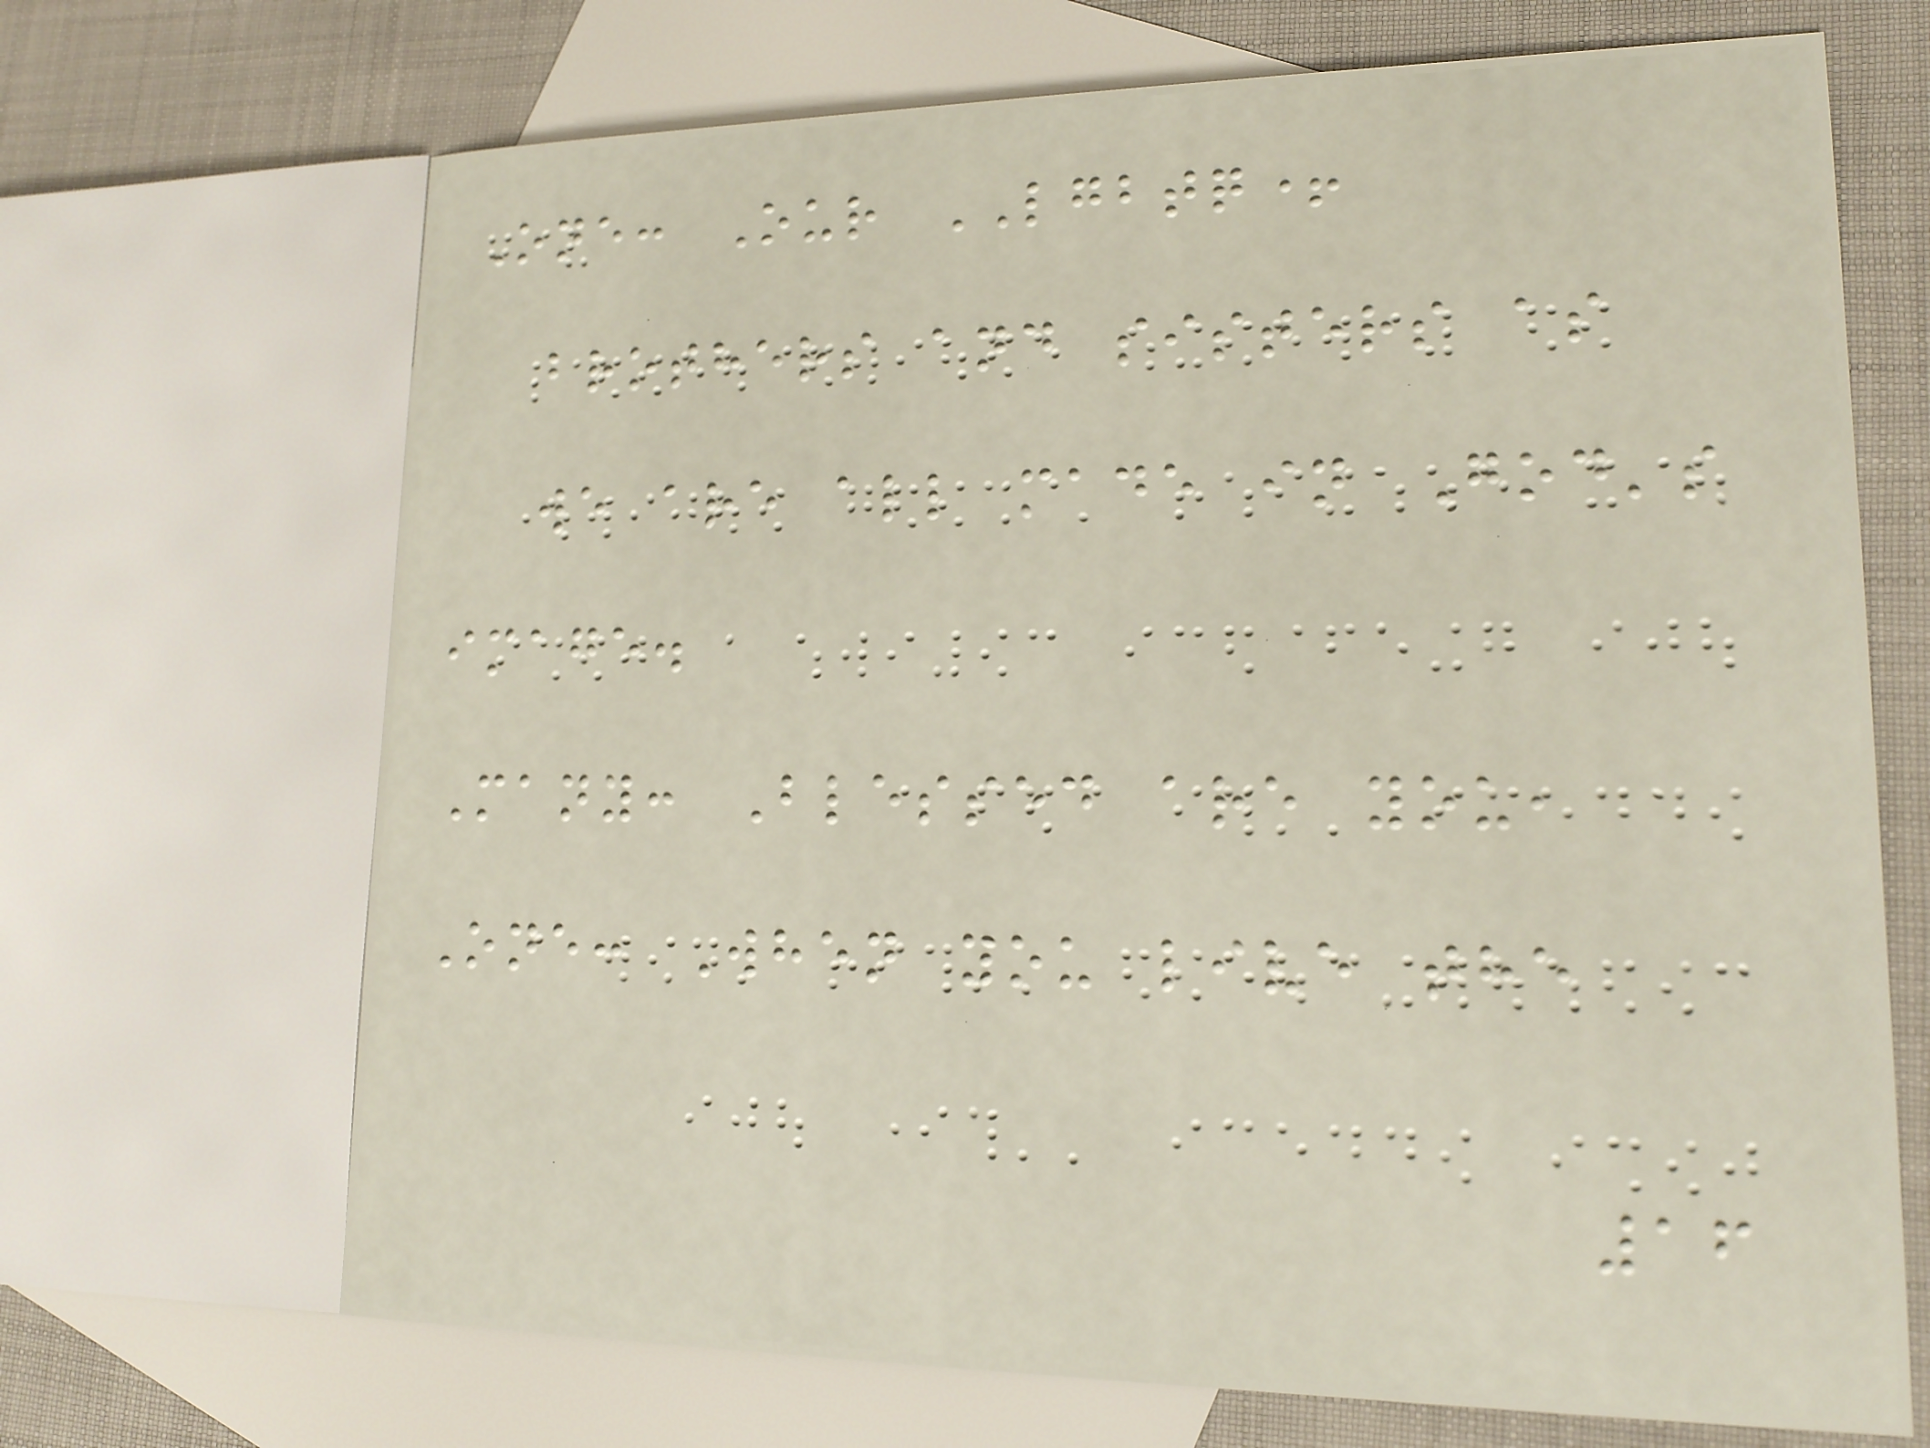One: Our LGBTQ+
brothers and sisters as
we are all made in God's
image.
Many: Blessed are you,
One: When you live the
16
